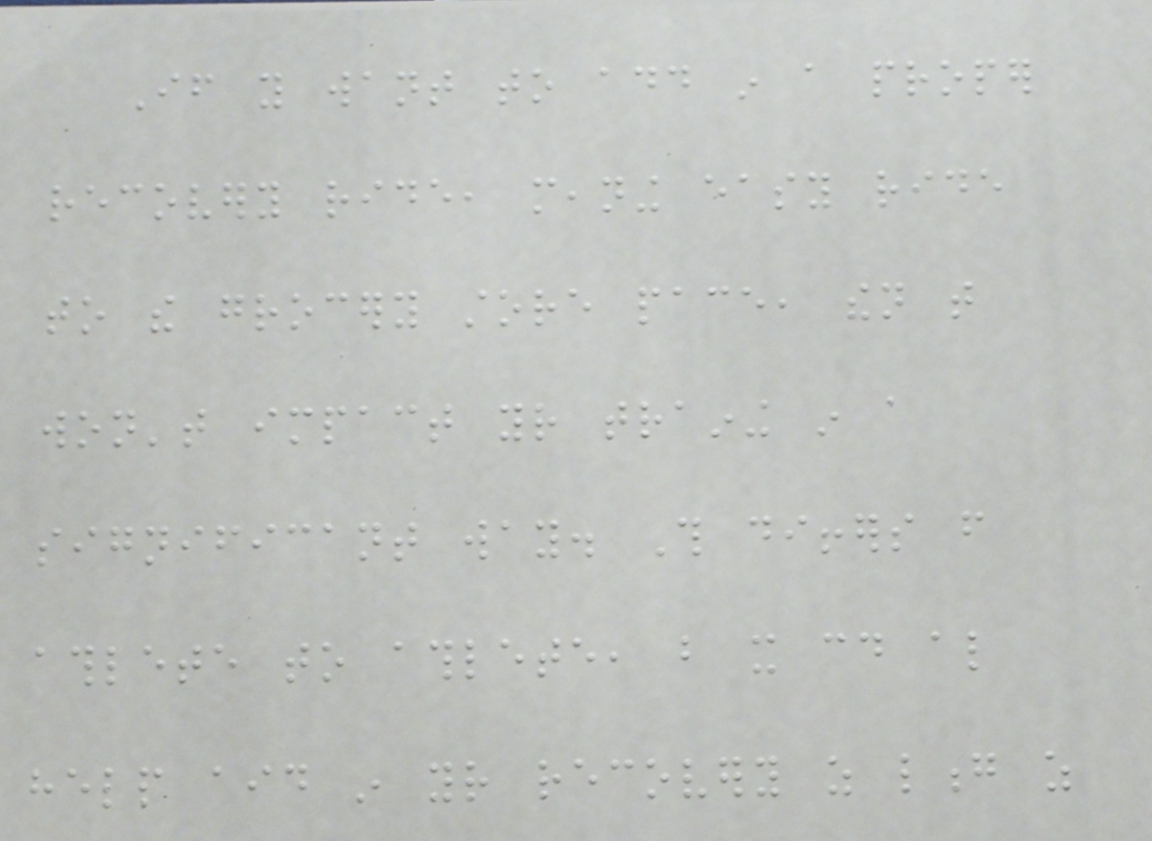If you want to add in a proper
recovery ride, meaning easy ride
to the grocery store pace, then that
won't impact your training in a
significant way. This differs from
athlete to athlete, but it could also
help aid in your recovery as long as
